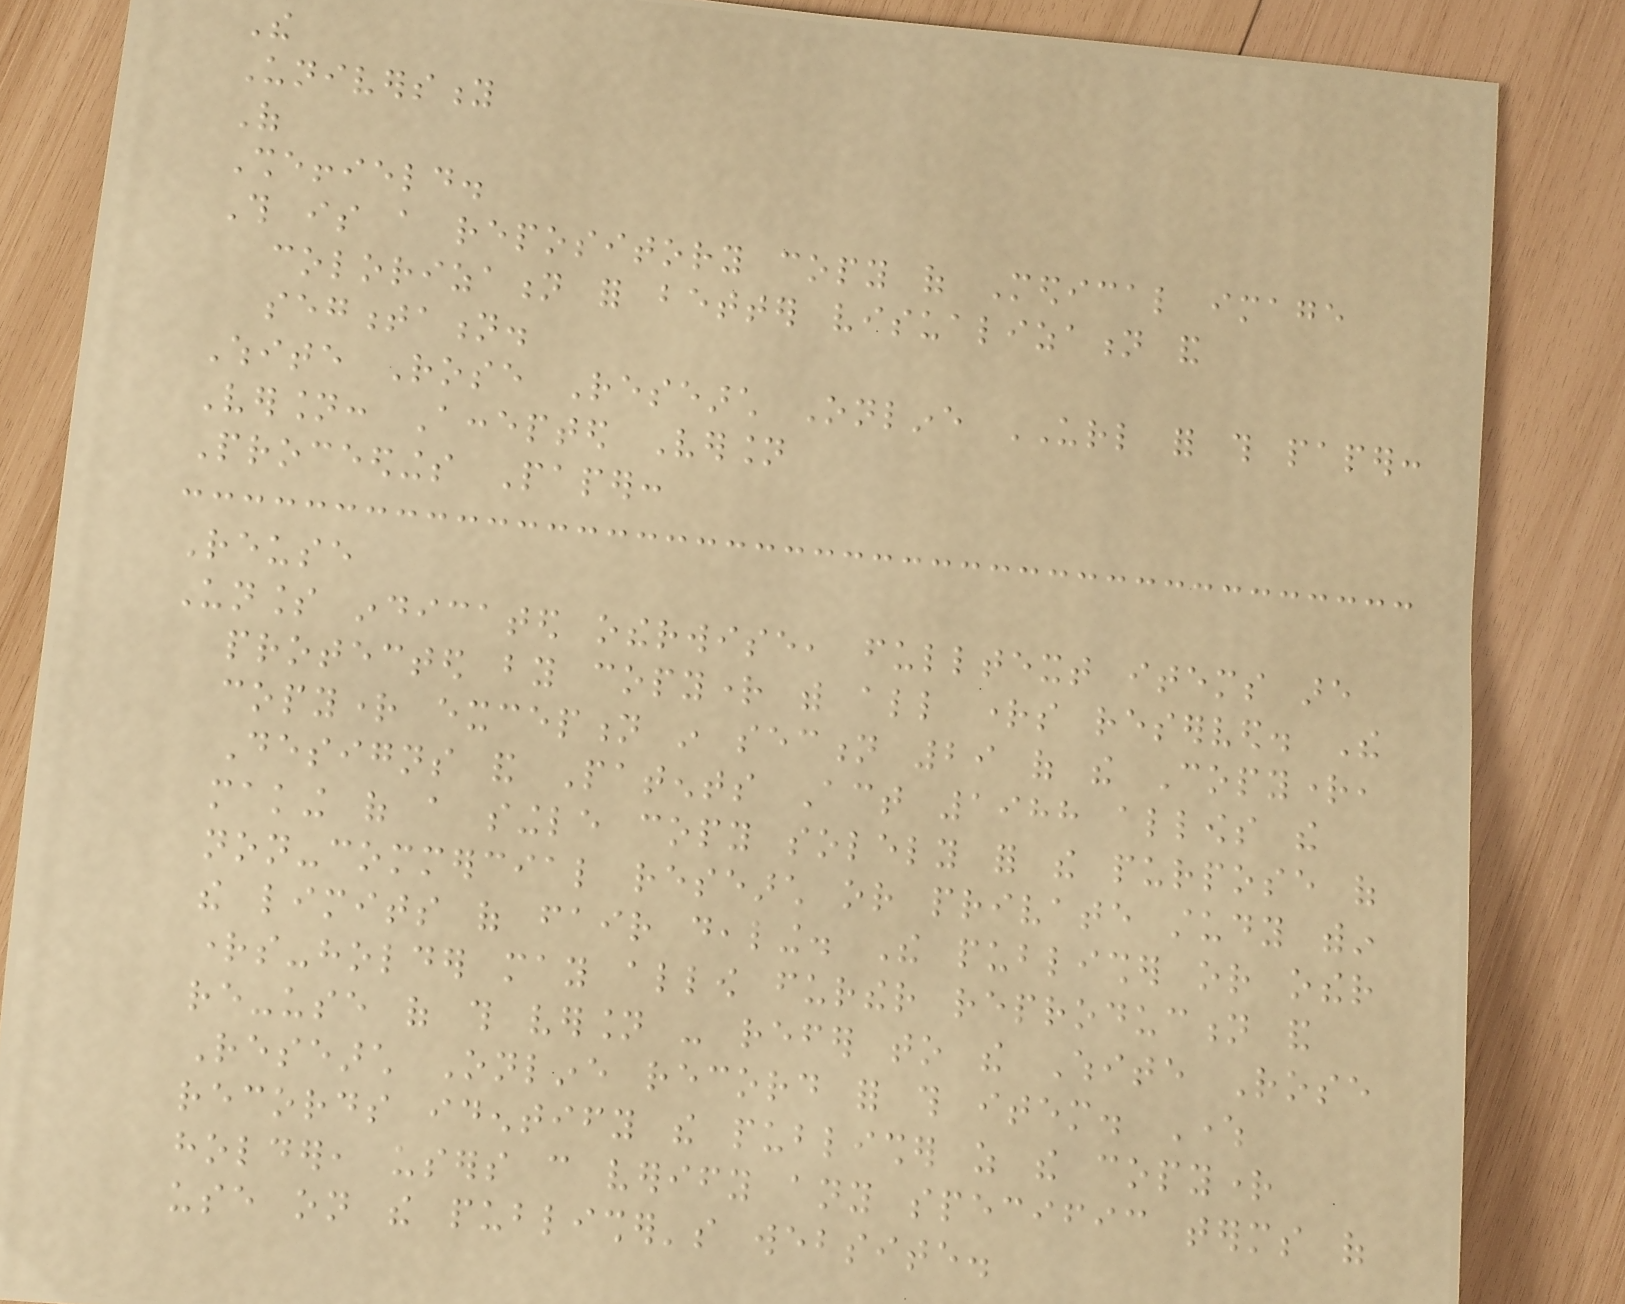The
University
Of
Sheffield.
This is a repository copy of Medical image
colorization for better visualization and
segmentation.
White Rose Research Online URL for this paper:
Version: Accepted Version
Proceedings Paper:
Reuse
Unless indicated otherwise, fulltext items are
protected by copyright with all rights reserved. The
copyright exception in section 29 of the Copyright,
Designs and Patents Act 1988 allows the
making of a single copy solely for the purpose of
non-commercial research or private study within
the limits of fair dealing. The publisher or other
rights-holder may allow further reproduction and
re-use of this version - refer to the White Rose
Research Online record for this item. Where
records identify the publisher as the copyright
holder, users can verify any specific terms of
use on the publisher's website.
